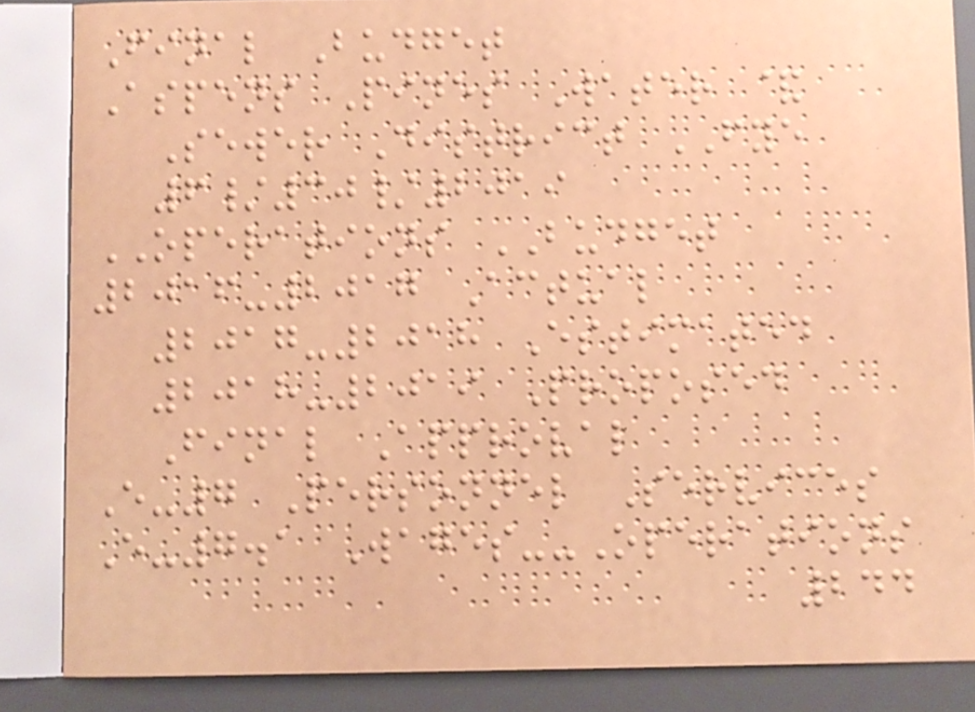Final Budget
Aspens Pines Water &
Sewer District FYE
6/30/2019
OPERATIONS BUDGET
2016-2017 Actual
2017-2018 Estimated
2018-2019 Proposed
Final Approval
E-7 Personnel Services
E-7.1 Wages--Operations
244
